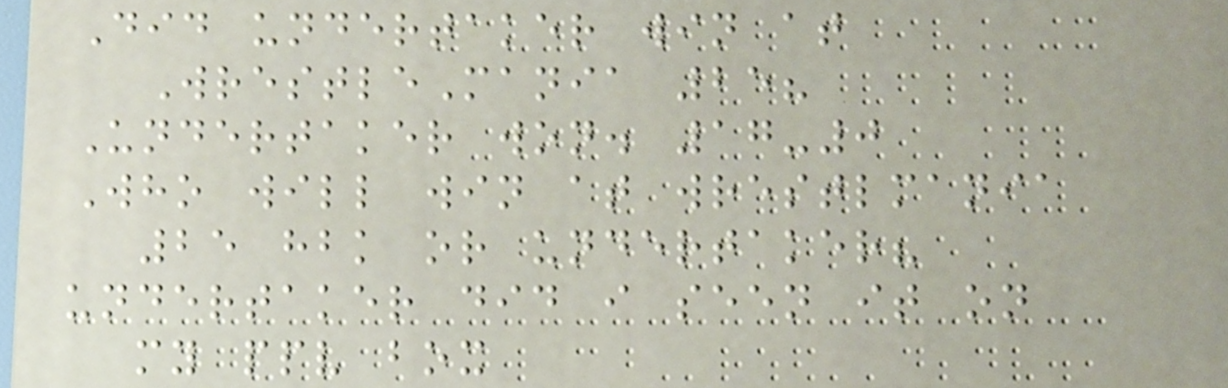Did undertaker win at
WrestleMania 25?
Undertaker won. 17-0
Who will win at wrestlmania
25 hbk or undertaker?
undertaker did i seen it on
my ppv box
